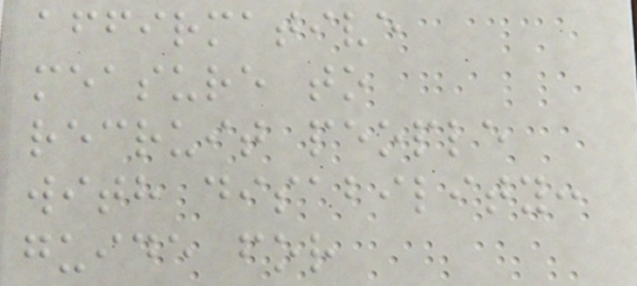affirmative
measure to
recruit people
with disability:
guide for
